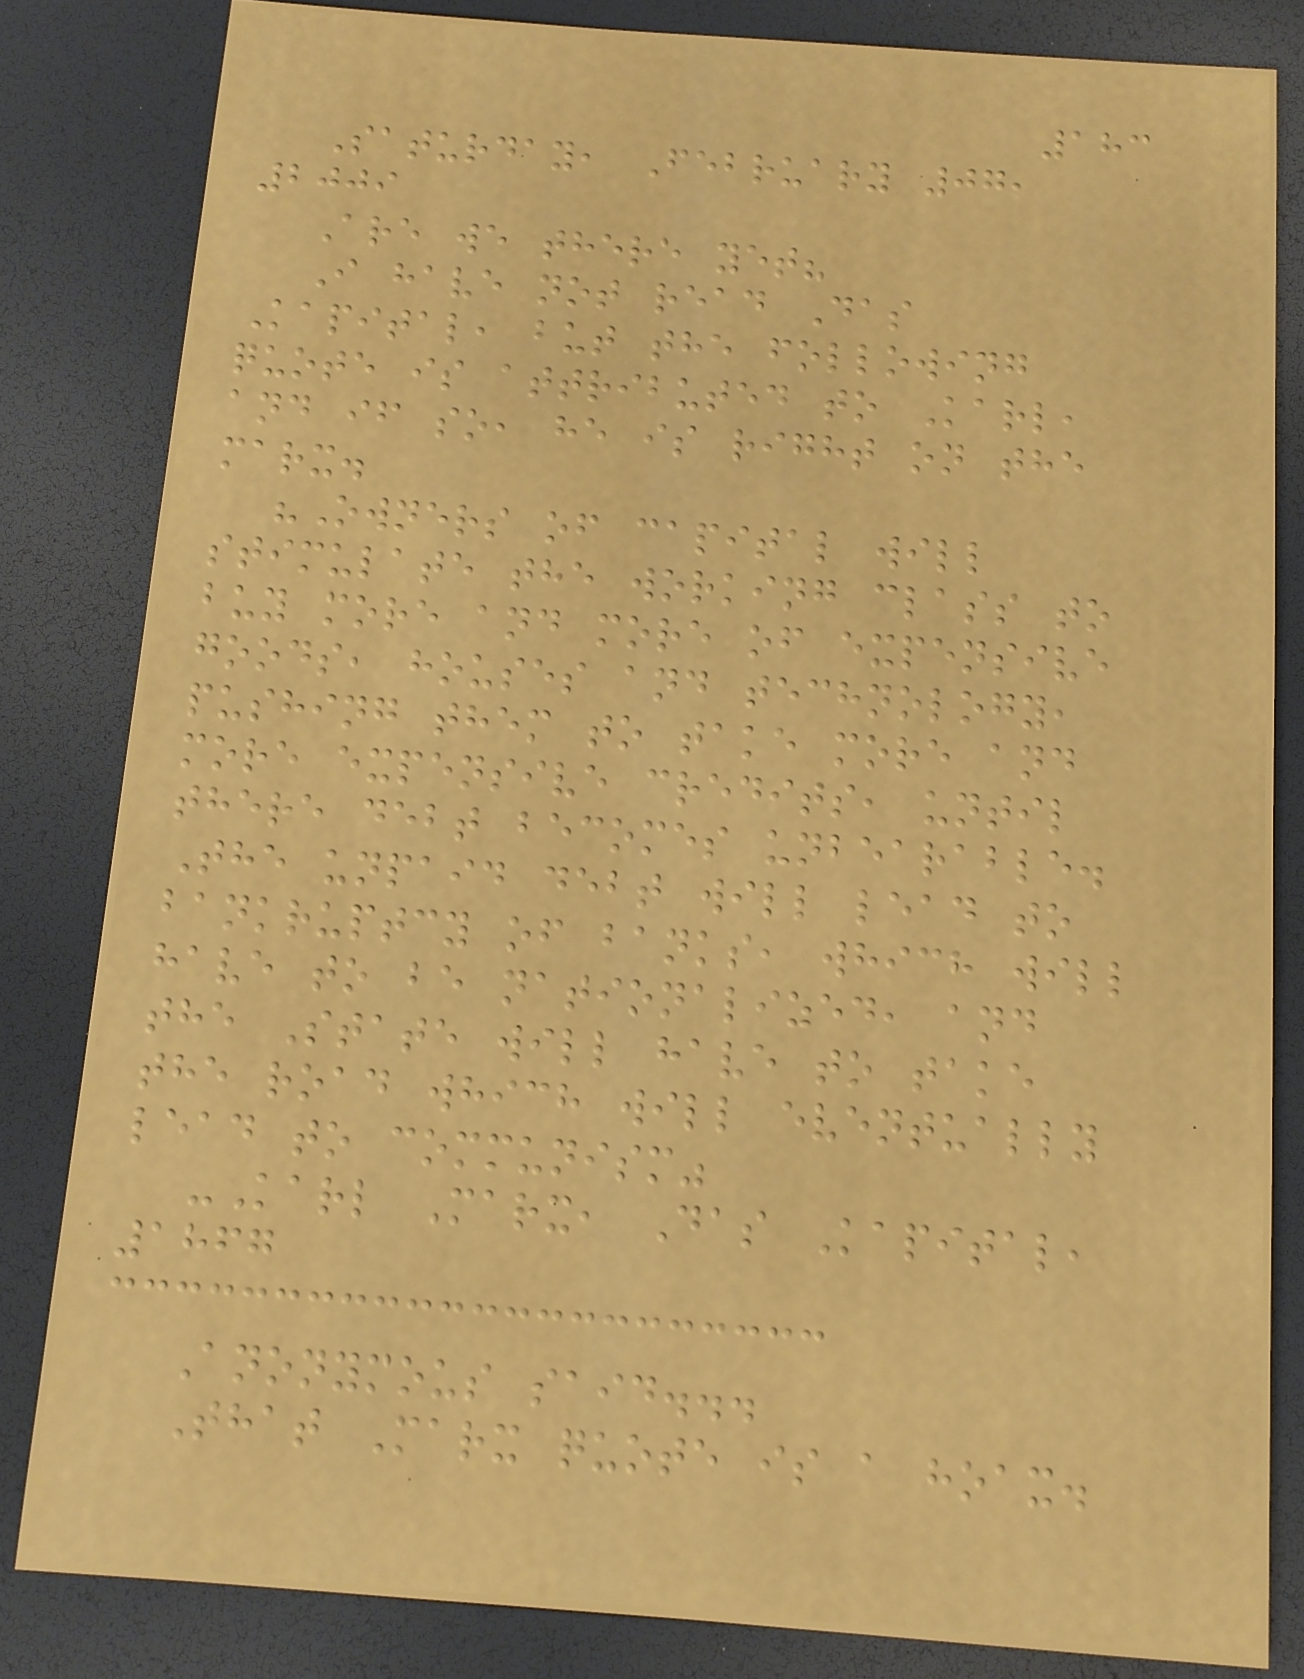183
Saturday, February 07,
2009
Are we there yet?
I have not read Das
Kapital, but the following
quote is attributed to Karl,
and if so, he is right on the
marx.
"Owners of capital will
stimulate the working class to
buy more and more of expensive
goods, houses and technology,
pushing them to take more and
more expensive credits, until
there debt becomes unbearable.
The unpaid debt will lead to
bankruptcy of banks, which will
have to be nationalized, and
the State will have to take
the road which will eventually
lead to communism"
-Karl Marx, Das Kapital,
1867
Anonymous said...
That Marx quote is a hoax.
